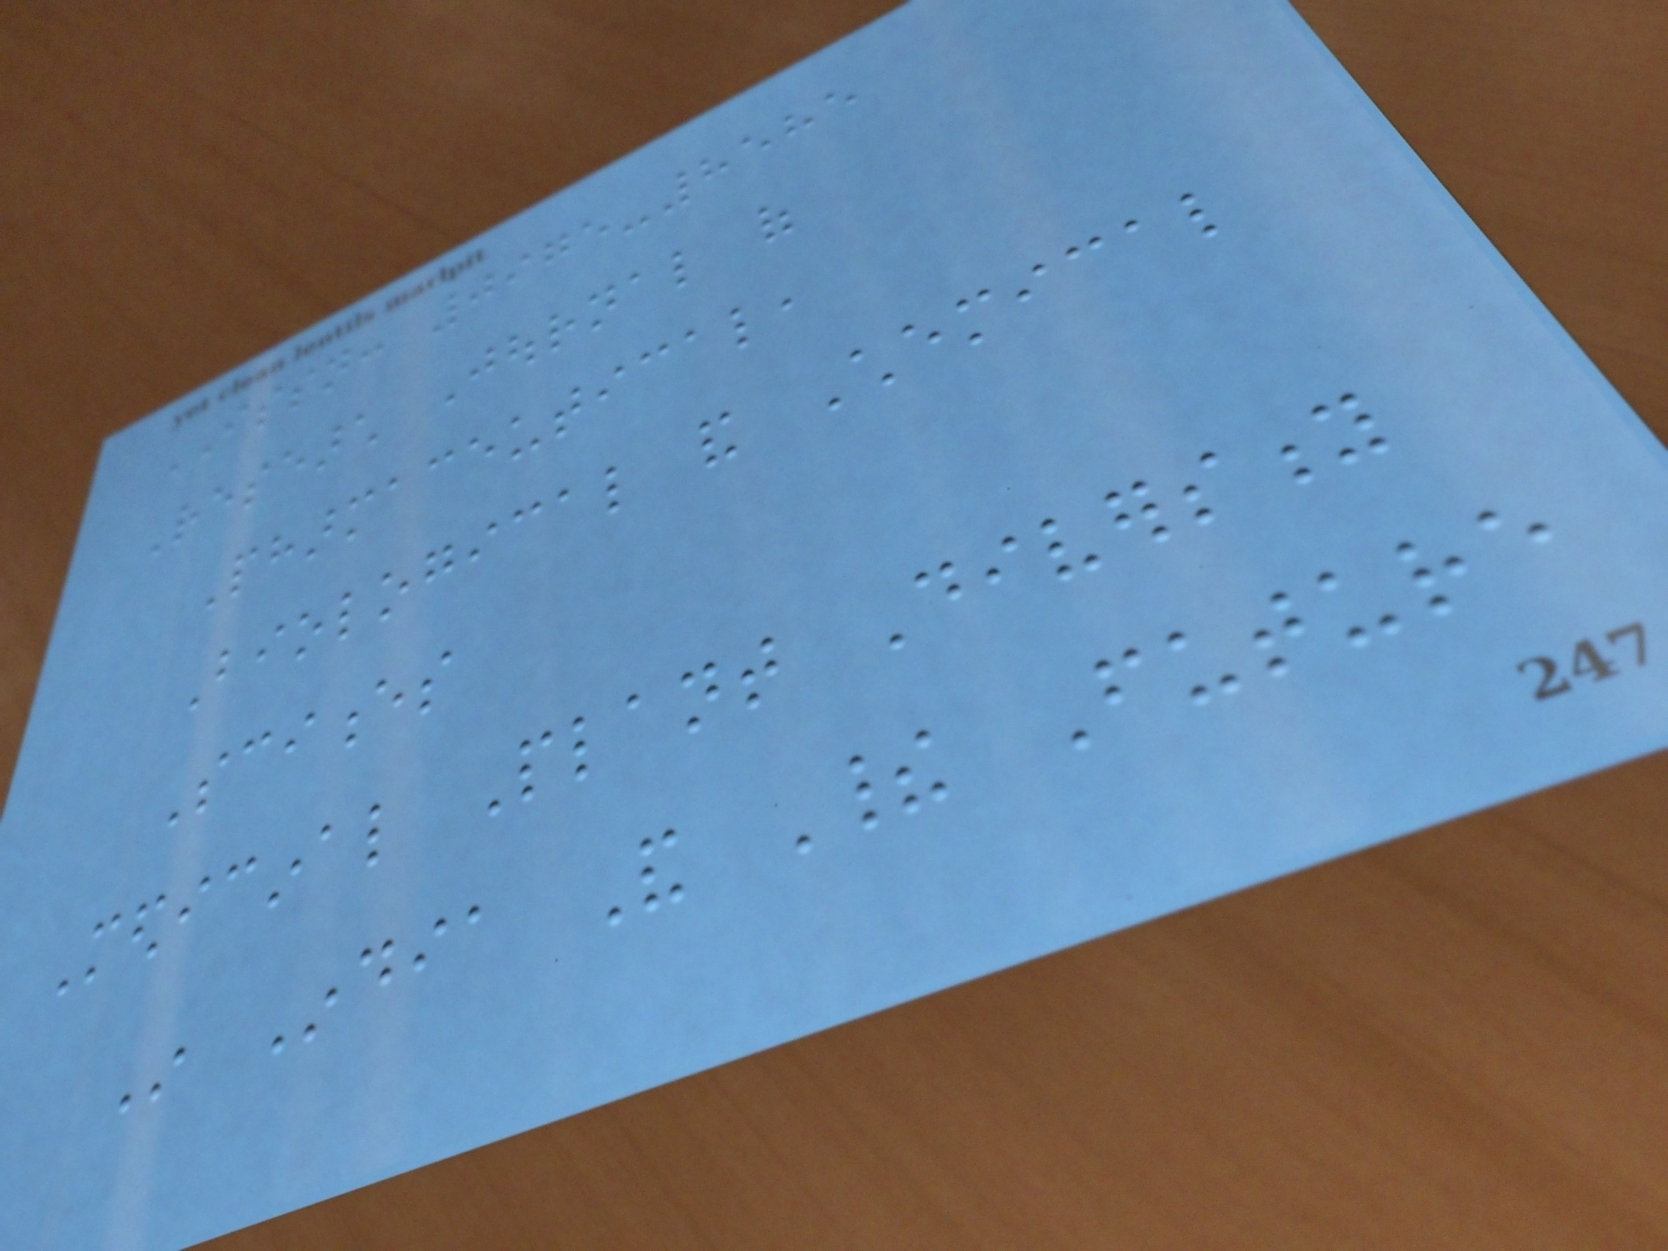ISSN: 0975-8585
Research Journal of
Pharmaceutical,
Biological and Chemical
Sciences
Medicinal Plant Diversity
In India And Their Future
